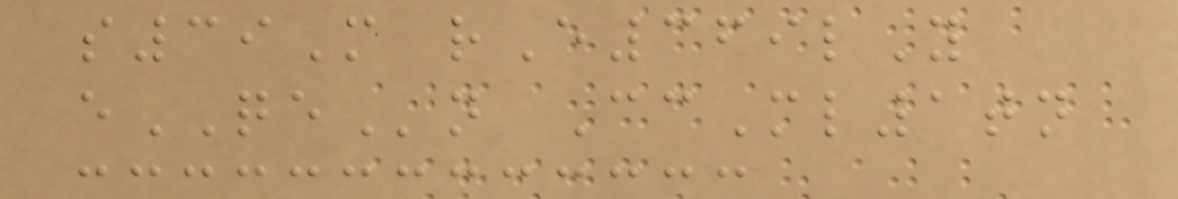s39M rE369lY
eQEn CcMl1tn
